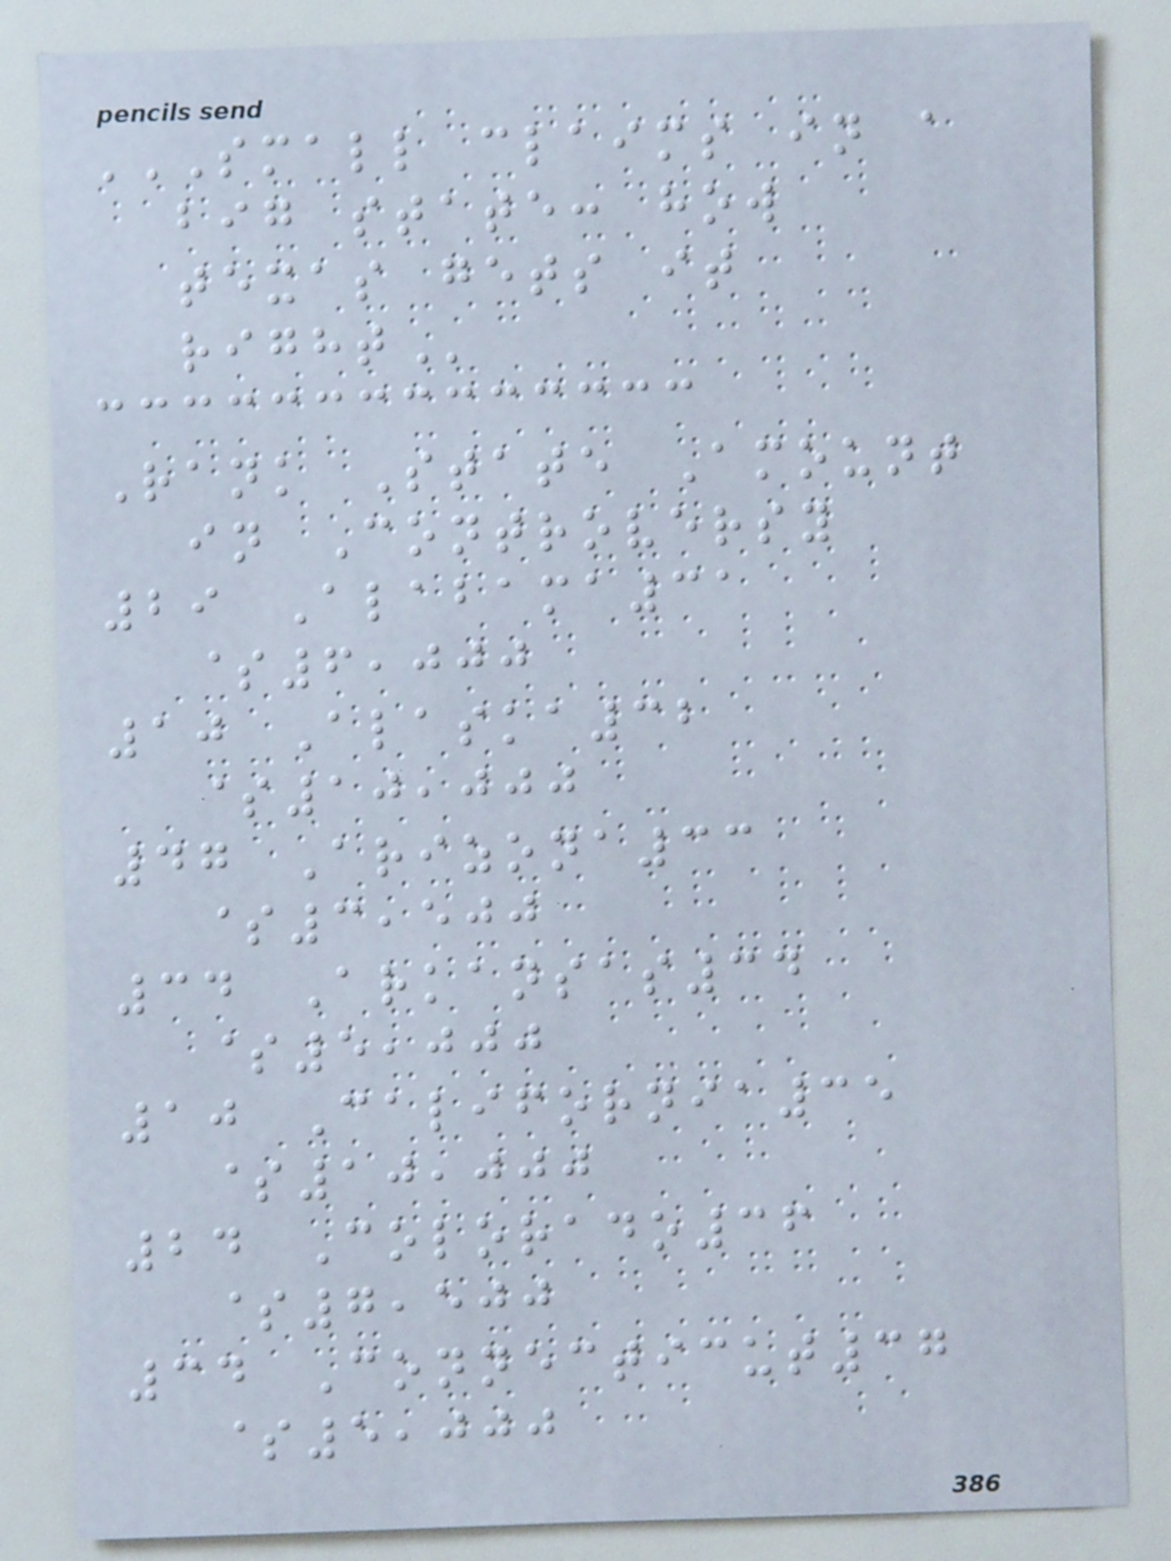SMALL CLAIMS IN A
BIG STATE: HOW
TEXAS GETS IT
RIGHT
Rank State Amount
in Controversy
29 Alabama31
$6,000
10 Alaska32
$10,000
47 Arizona33
$3,500
34 Arkansas34
$5,000
10 California35
$10,000
24 Colorado36
$7,500
34 Connecticut37
$5,000
